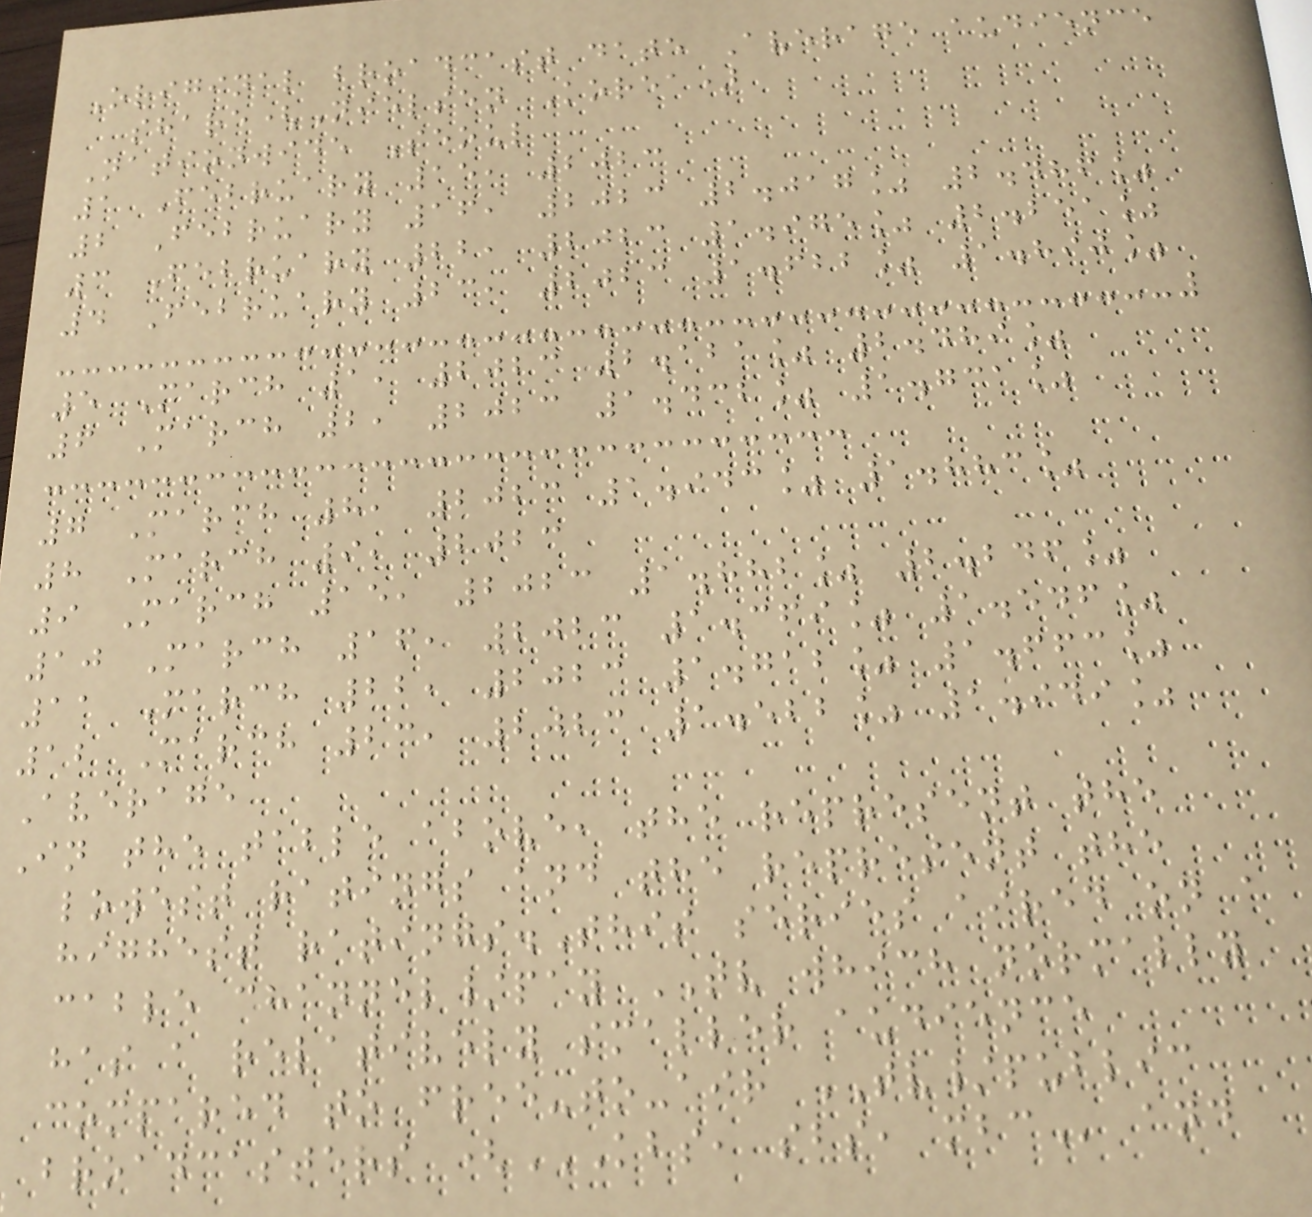Original broadcast date Average audience
share(Nielsen Korea)
Nationwide Seoul
1 February 15, 2023
2 February 16, 2023 2.017% 2.486%
3 February 22, 2023 1.975% 2.251%
4 February 23, 2023 1.622% 1.890%
5 March 1, 2023 2.121% 2.489%
6 March 2, 2023 1.432% 1.731%
7 March 8, 2023 1.943% 1.883%
8 March 9, 2023
9 March 15, 2023 1.882% 2.246%
10 March 16, 2023 1.369% 1.546%
11 March 22, 2023 1.712% 1.663%
12 March 23, 2023 1.522% 1.949%
Average
In the table above, the represent the
lowest ratings and the represent the
highest ratings.This series aired on a
cable channel/pay TV which normally
has a relatively smaller audience
compared to free-to-air TV/public
broadcasters (KBS, SBS, MBC and
